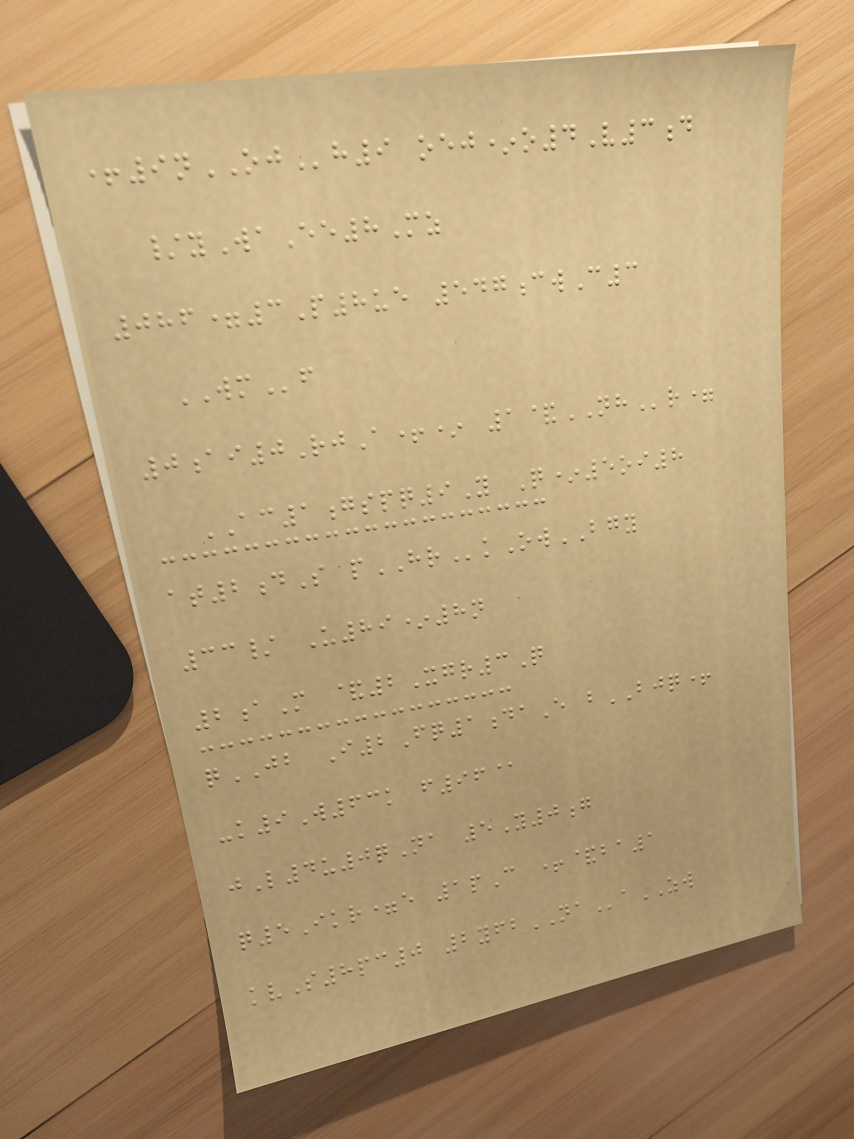+9nOJh9 oej*o4V3d
/yWaEe8Mz
086=3P8ue 547cwC3
WMf
0ai0RjA+* 1&NHr=
AC1gspq9Y Q*5oi8
at2dS pHRkOwBGY
33/ U89*8n
2aM &2Xgr3Q
qJB I2Fq1daE bBJQ+
-k9W63k f96@
jL4u0qNa 5Y0g
q5Ikr=e 1pC +&ba1
kvS8pc0 2yfbNAaZW
